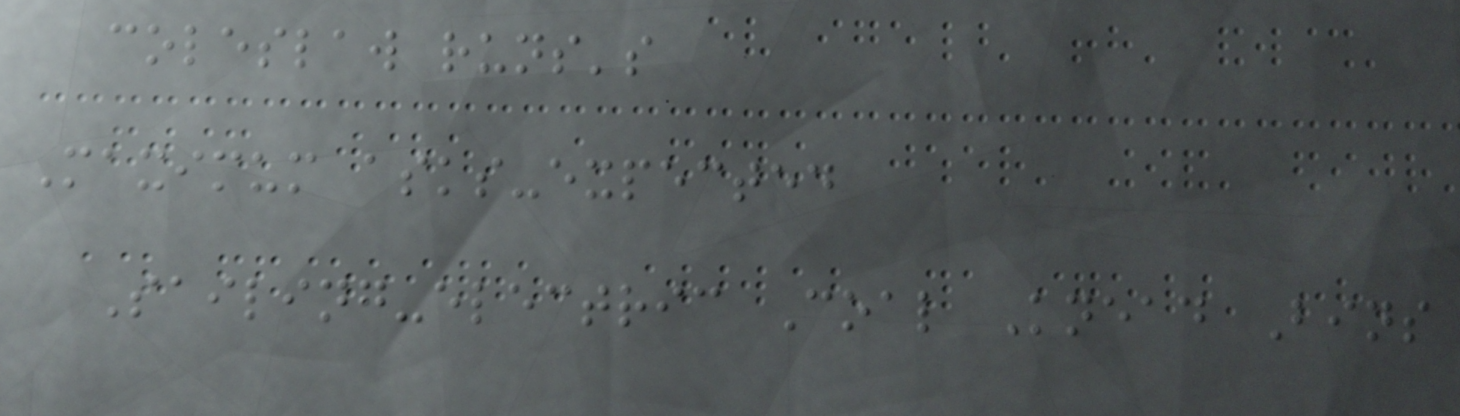coleslaw runs's
Maximum asks-expected
Sailing-electric Coal Knead Bins
